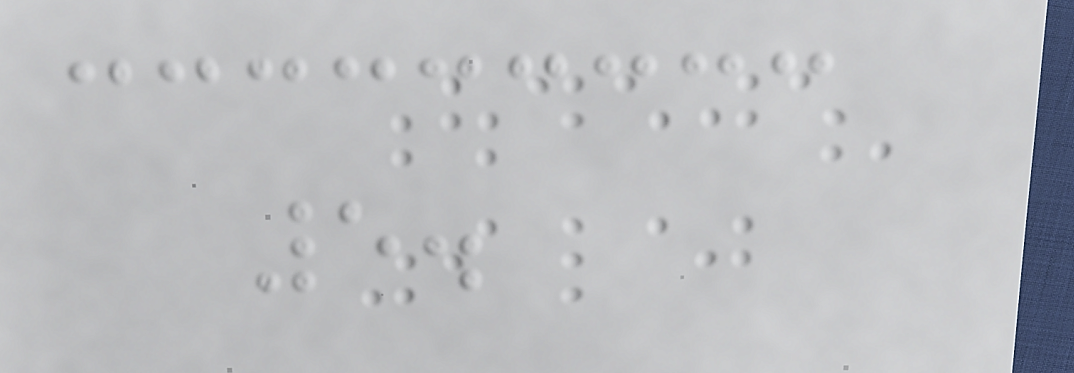5.
